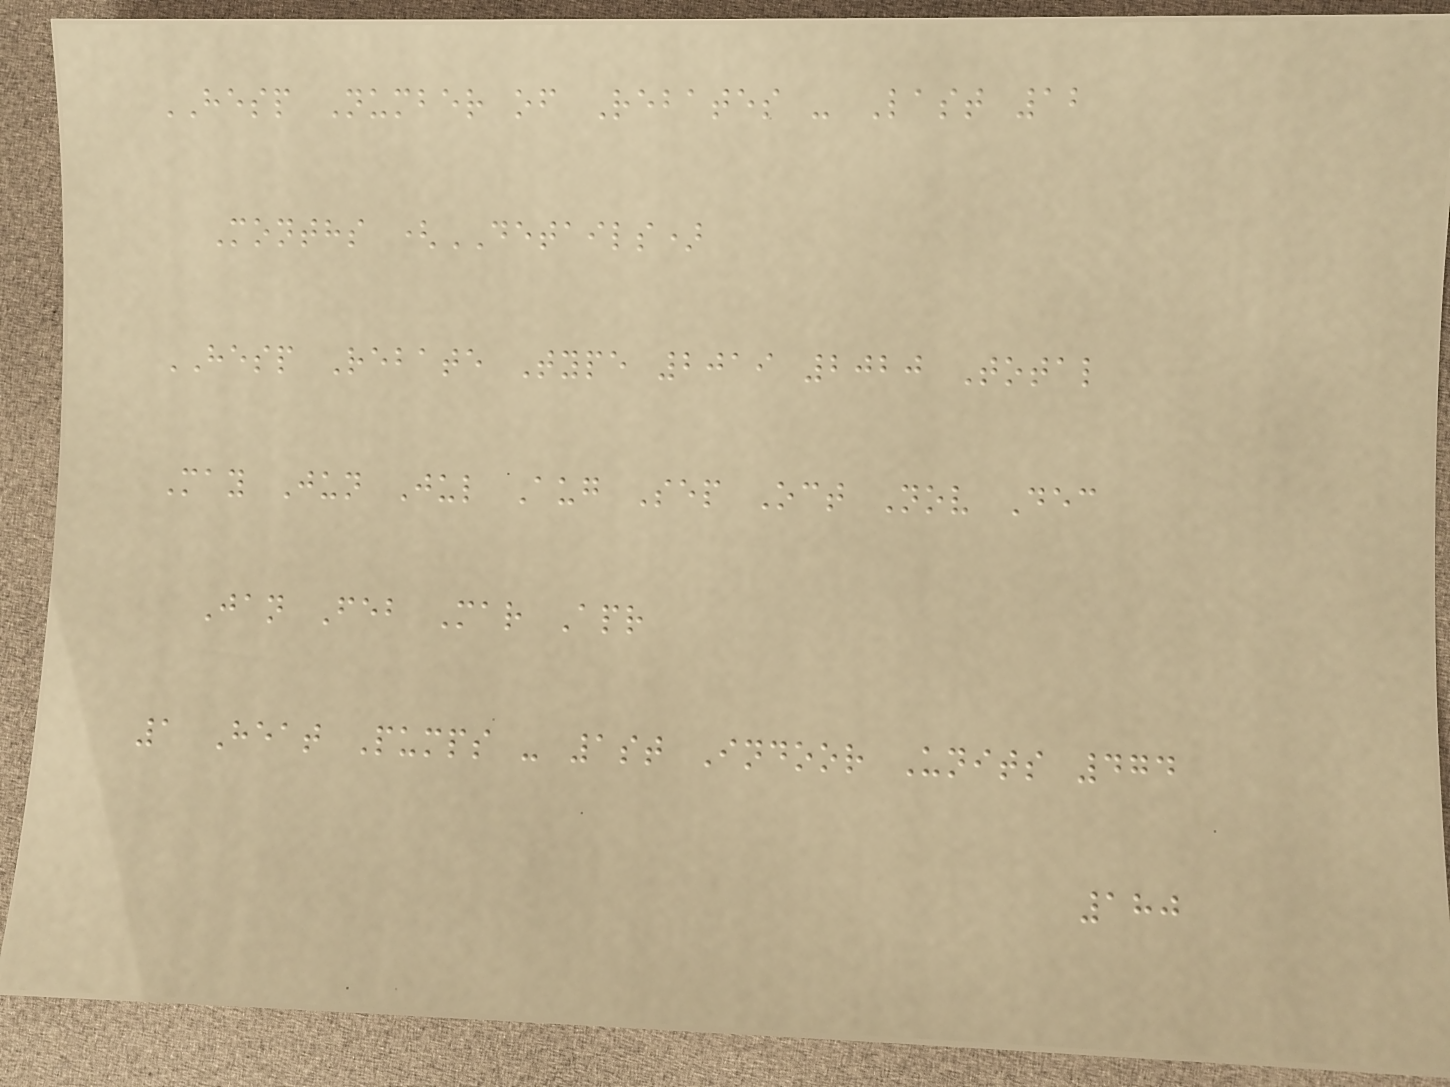HESP Number of Rebates - Last 12
Months (DETAILS)
HESP Rebate Type 2019 2020 Total
May Jun Jul Aug Sep Oct Nov Dec
Jan Feb Mar Apr
1 Heat Pumps - 1st Indoor Units 474
180
